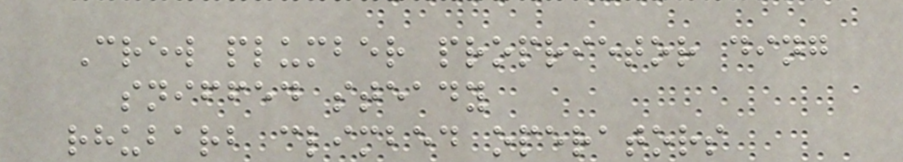Crew plumber proprietor ding
sniffed steady
rhubarb climbed operators
